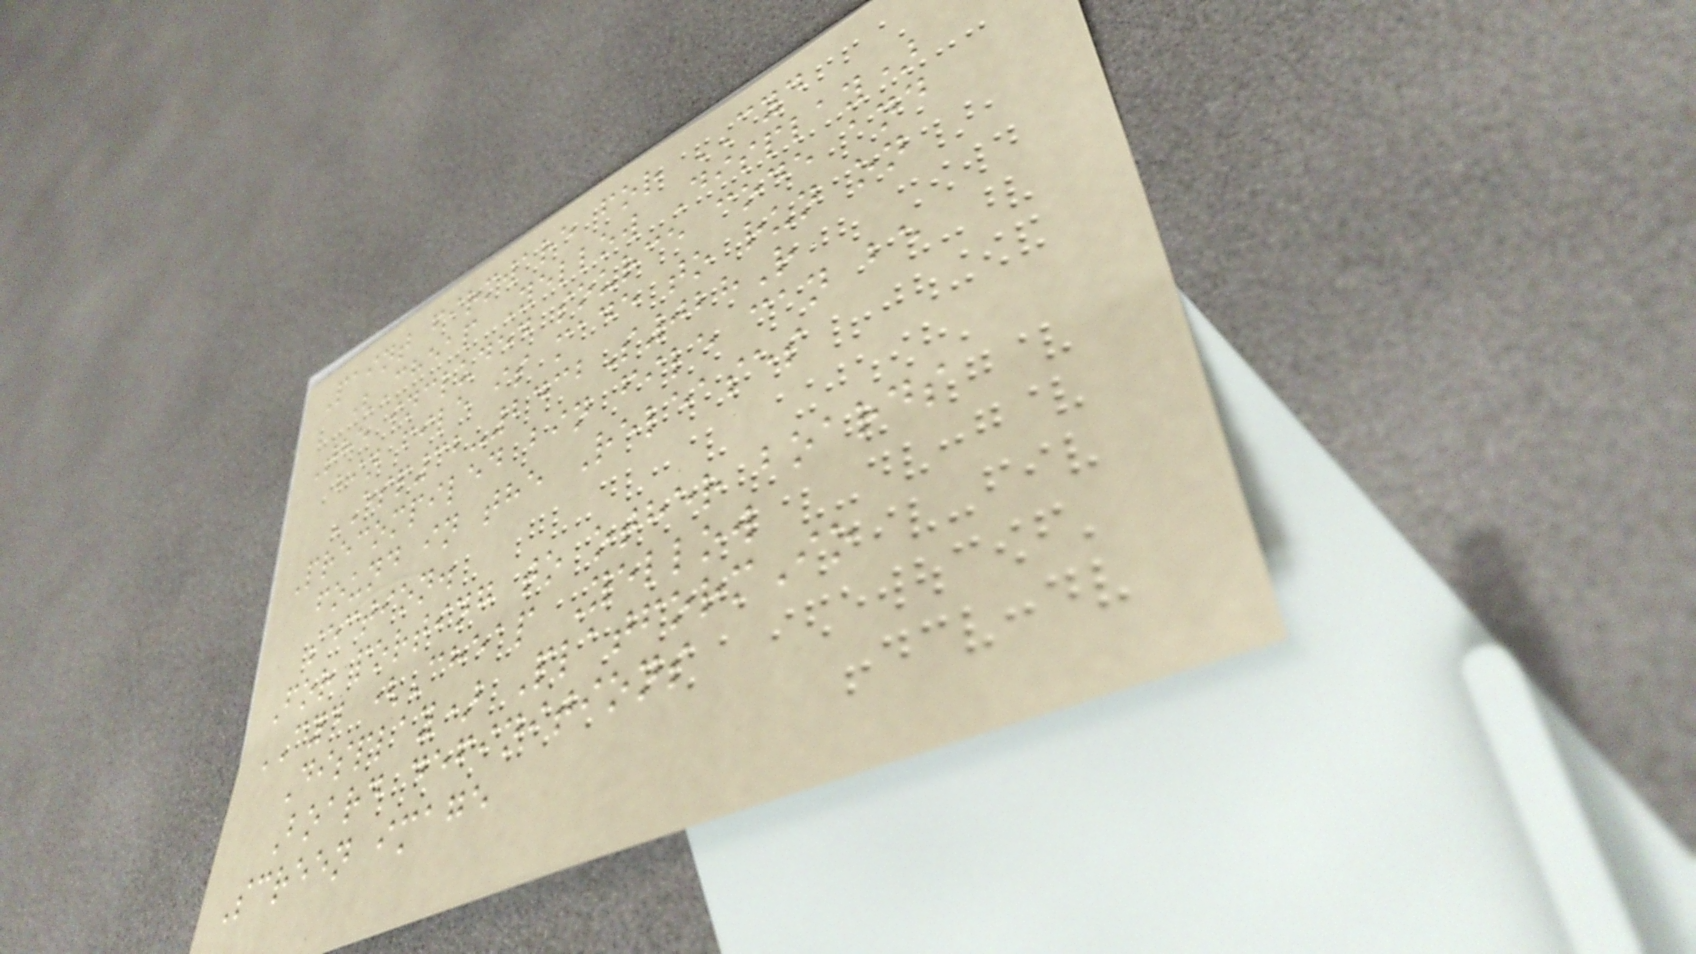Paint firmware for CYD
(Cheap Yellow Display)
The included source code and
bin file is made to run on
ESP32-2432S028R
Precompiled bin file can be
found in the Releases
section.
For porting to other boards
CYD (Cheap Yellow
Display) PlatformIo
Board definitions
Screen image
